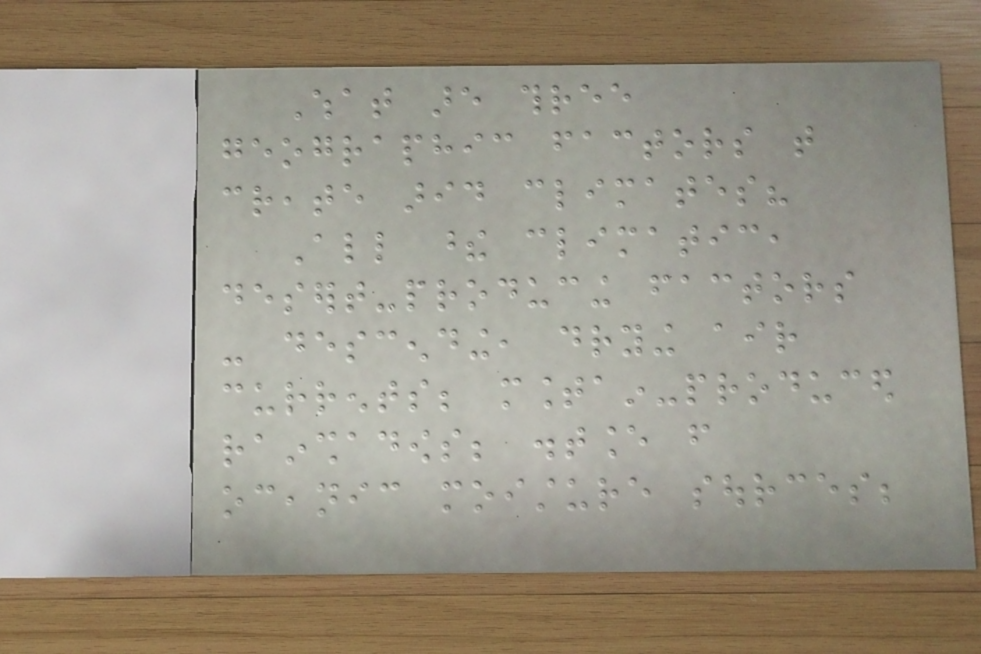What are three
geographic factors that
create arid climates?
All these climatic,
desert-producing factors
- descending, drying air
currents; mountain-produced
rainshadows; distance from
oceanic moisture sources;
